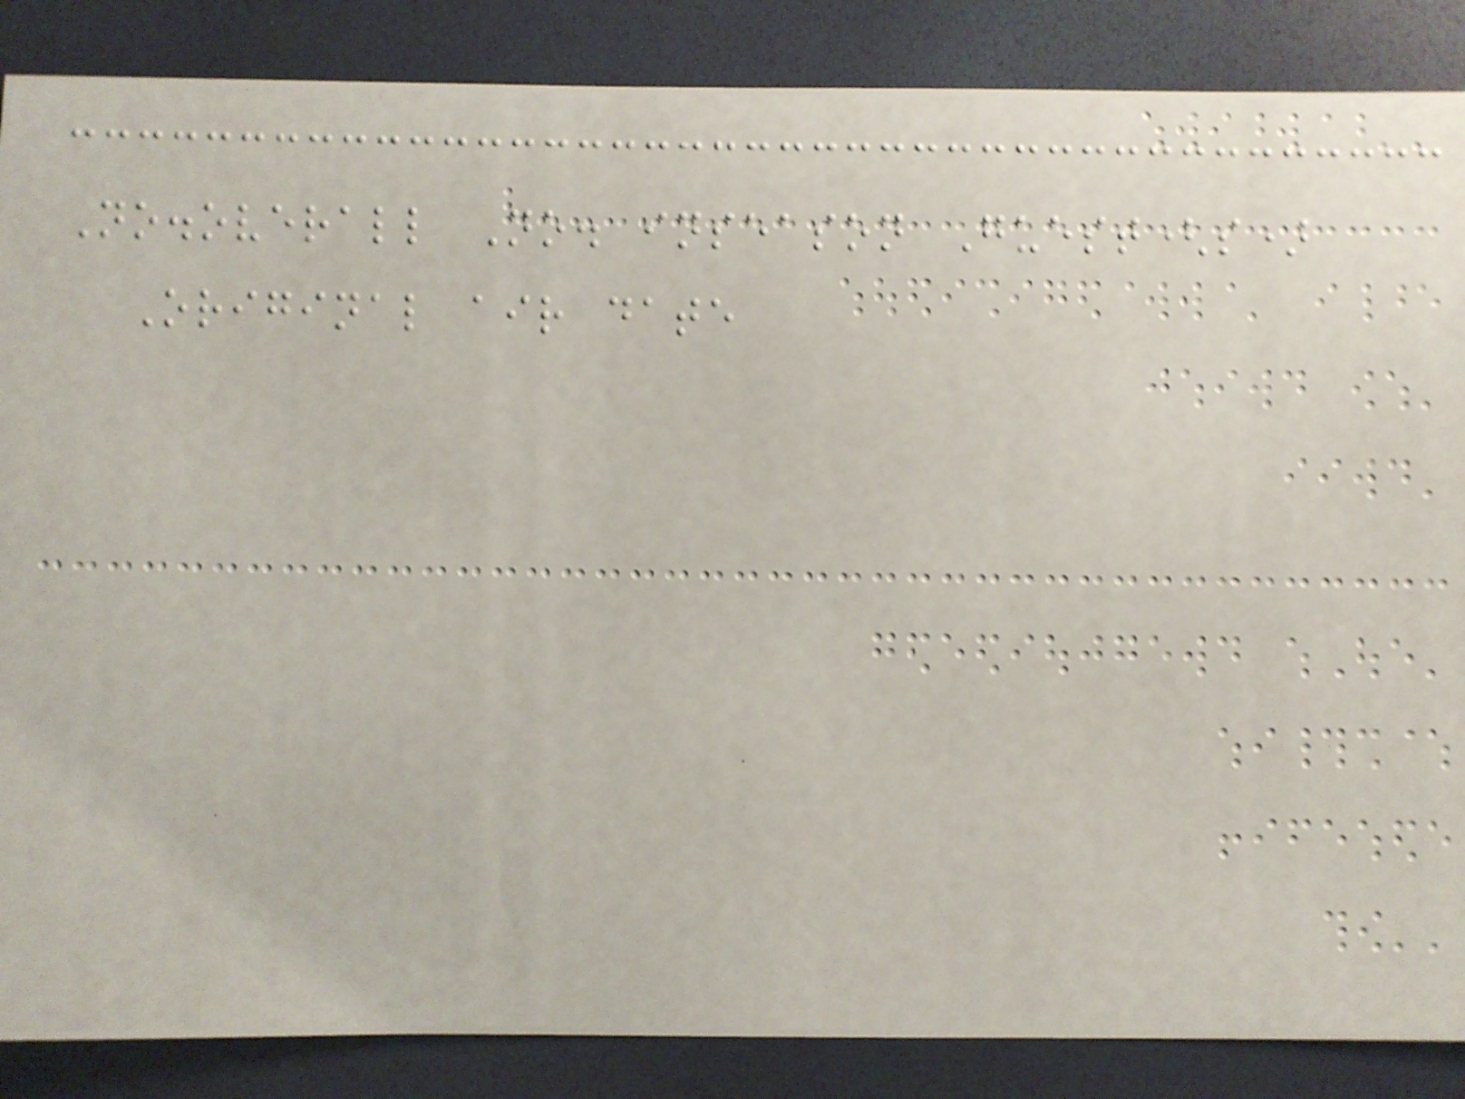No.overall No. inseason Guest(s)
Original air date
